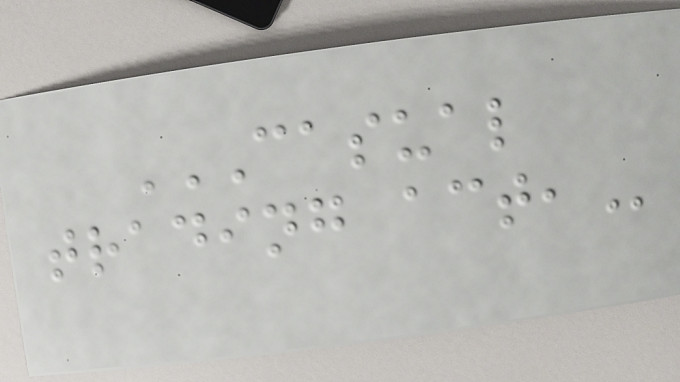CASUAL
TRADING ACT,
